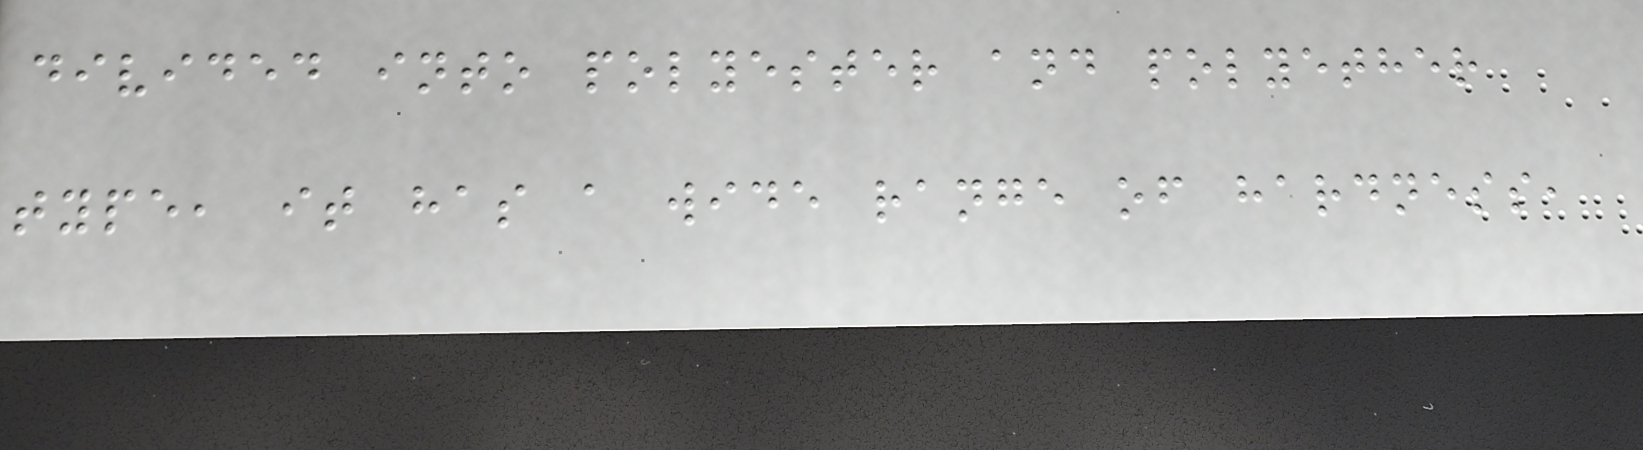divided into polyester and polyether
type, it has a wide range of hardness,
